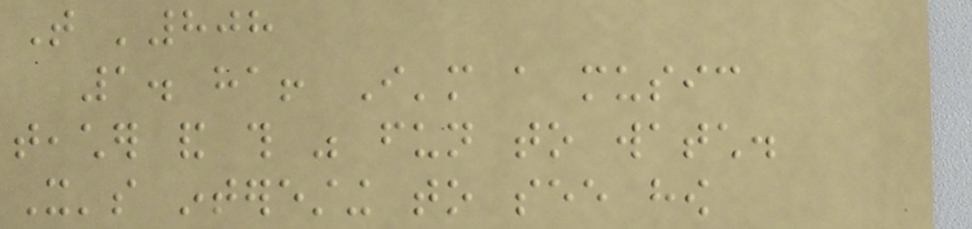That '808
1. ha! I'm a music
teacher and this was fun to watch.
It's interesting to see how
